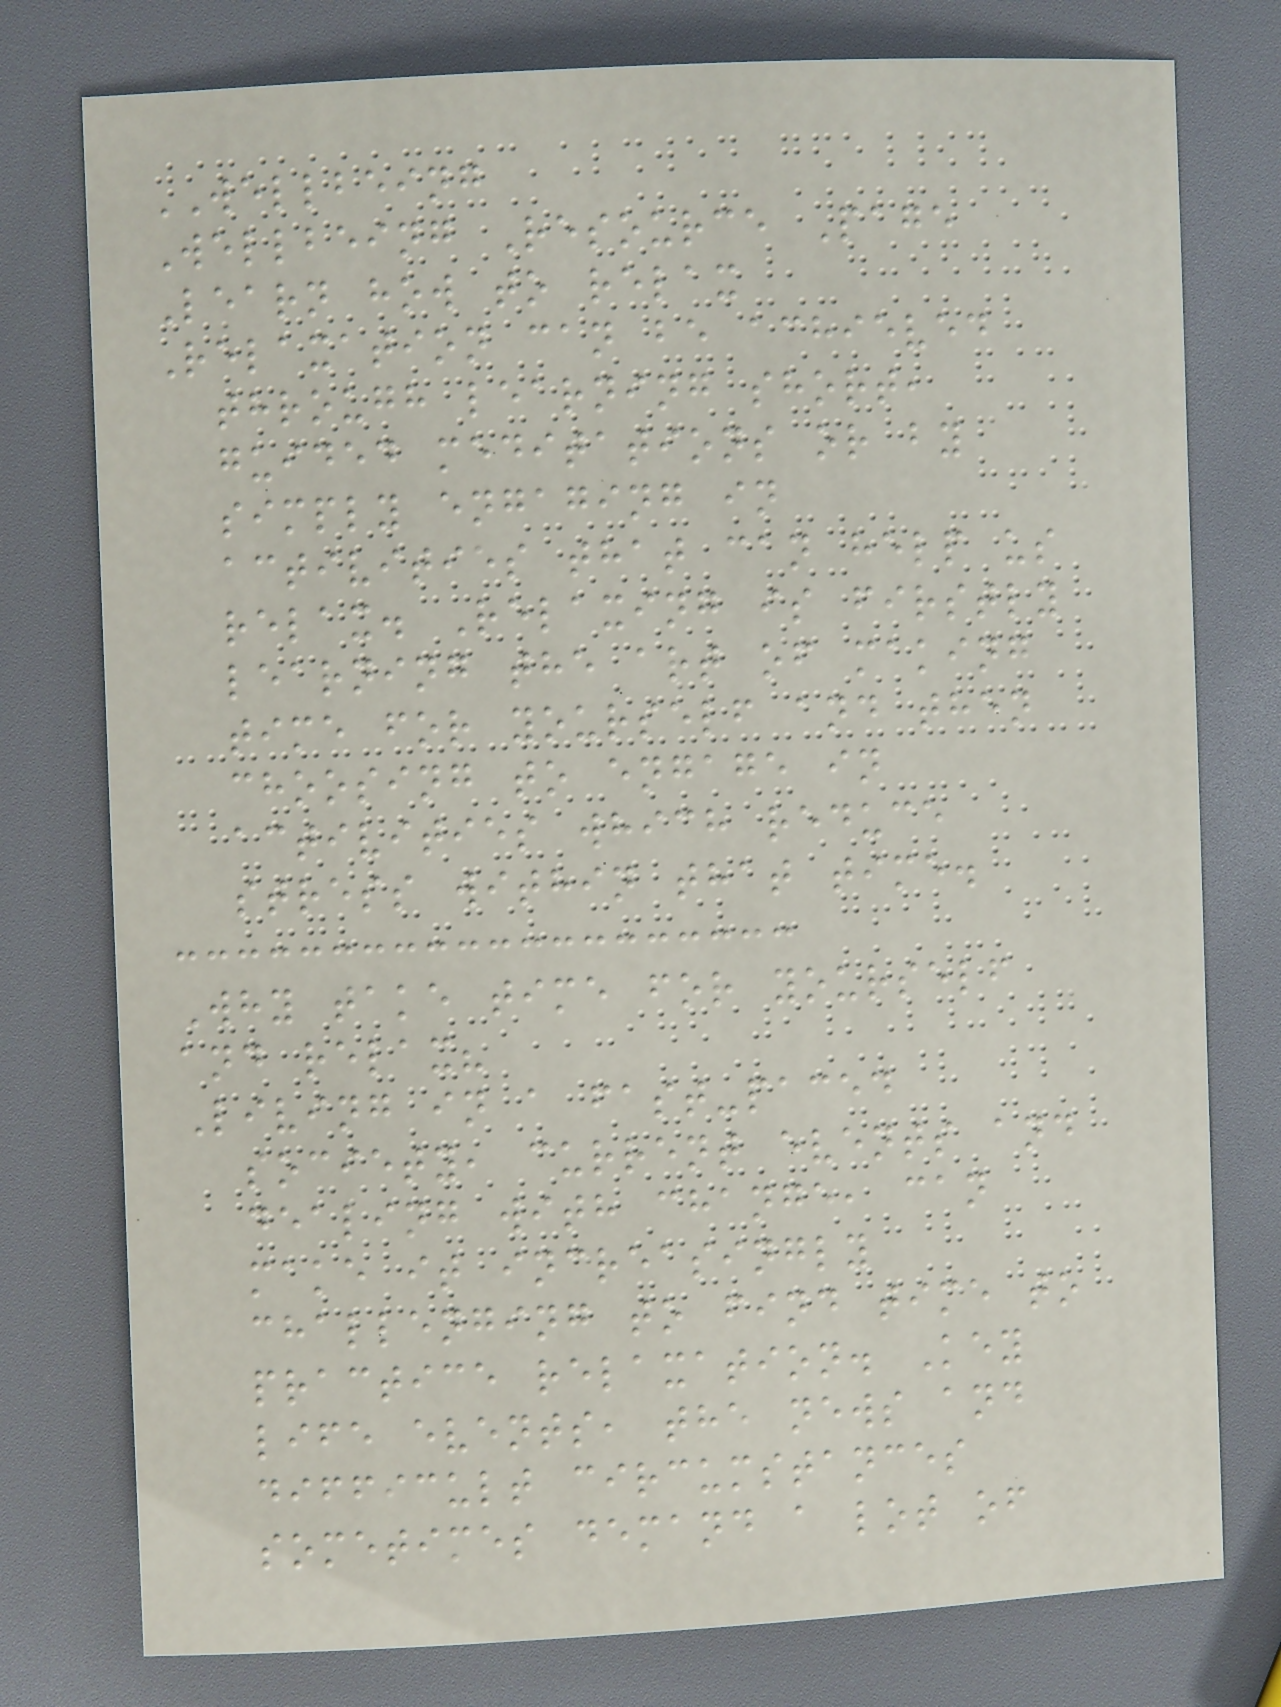WELLBEING
Wellbeing Resource Page
Learn how to relax
Relaxation can be achieved
through learning short,
guided meditations or by
simply engaging in
activities that can help us
relax. Relaxing is firstly
learning the art of making
time for yourself and then
choosing to engage in
activities which reduce
stress within that time.
Why take time for yourself
and relax?
Living in a fast-paced
society, current events and
dealing with change, can
make it increasingly
challenging to find time to
practice relaxation. Key
life events, the news and
difficult circumstances
sometimes demand a lot of
